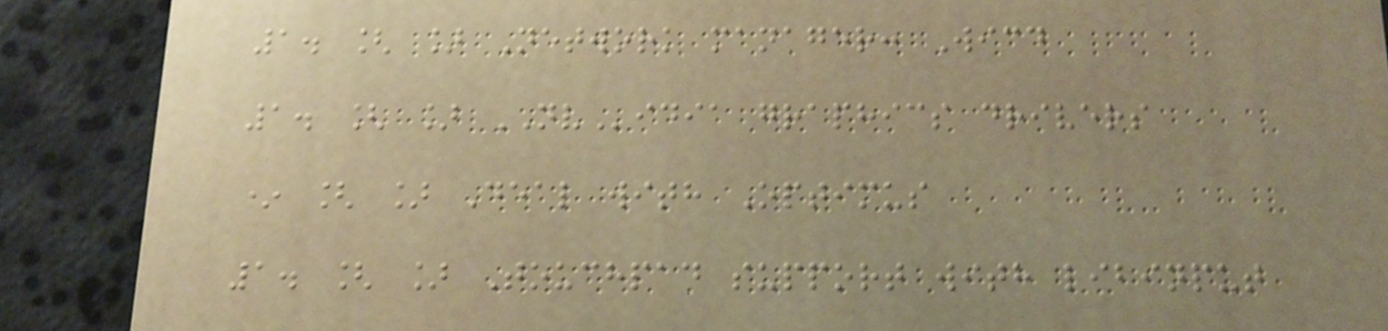1. [ ] Network manager: Wicd
1. [ ] NVidia graphics drivers
* [ ] Deal with Optimus
1. [ ] Touchpad support with libinput
